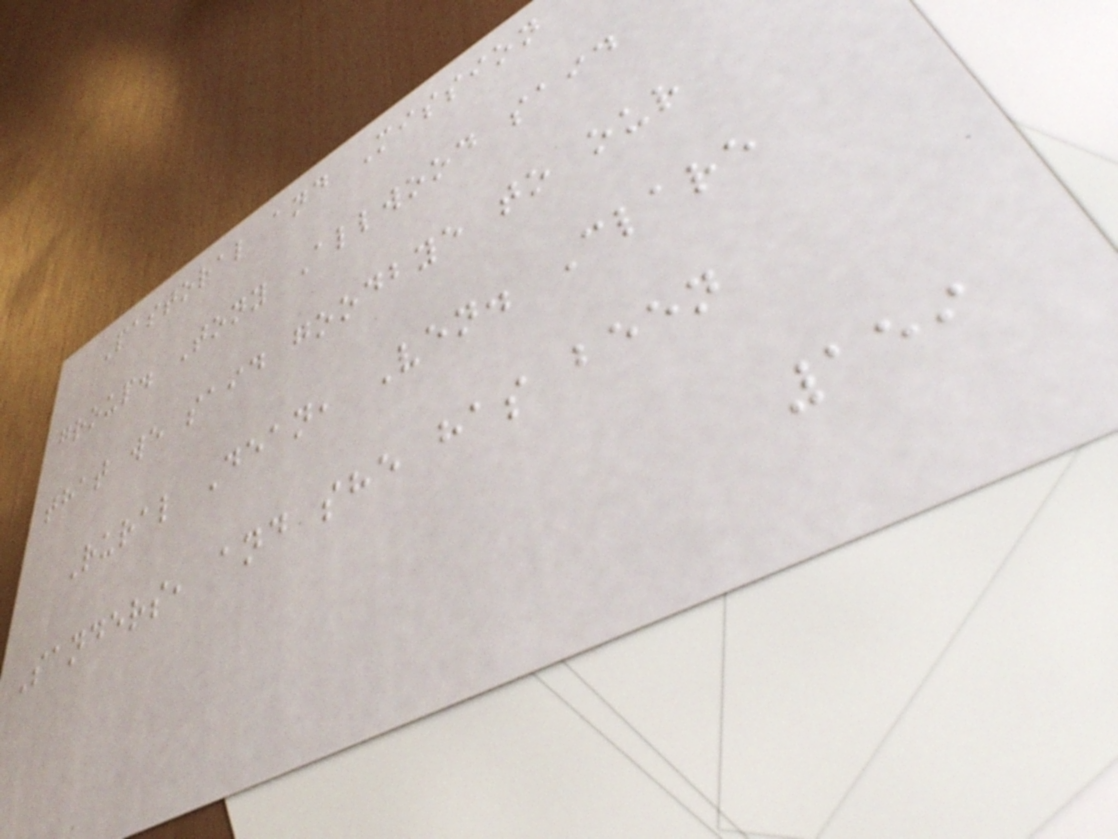Pastoral and Mission
group. Tony Allwood said
that we said goodbye to our
Rural Dean, Ven. Clare
Sanders, and she has been
159
